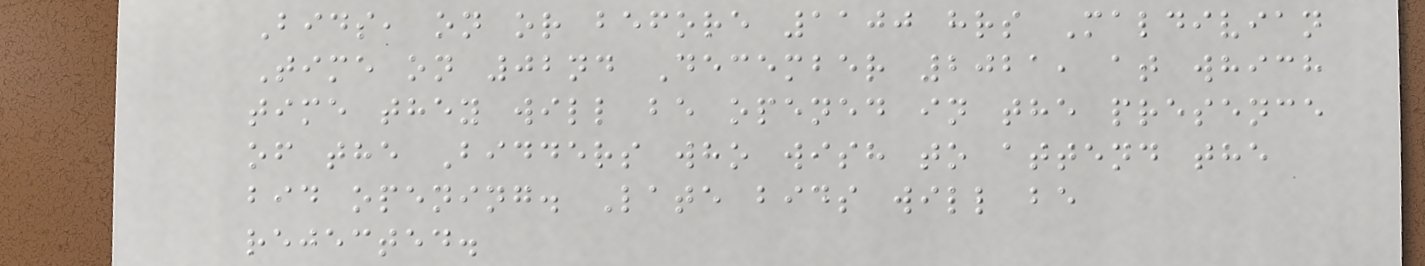Bids, on or before 1100 hrs Maldivian
Time on 02nd December 2021, at which
time they will be opened in the presence
of the Bidders who wish to attend the
bid opening. Late bids will be
rejected.
